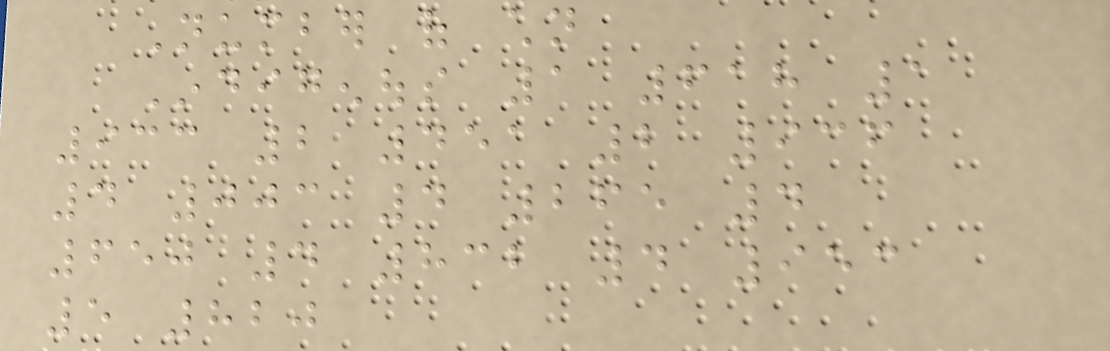Number of children
Indigenous 1 618 1
933 2 451 2 936
4 003 4 265 4
650 4 832 4 953
5 820
